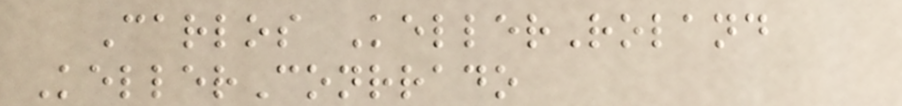Carlos KellerRoland
KellerConrrado
